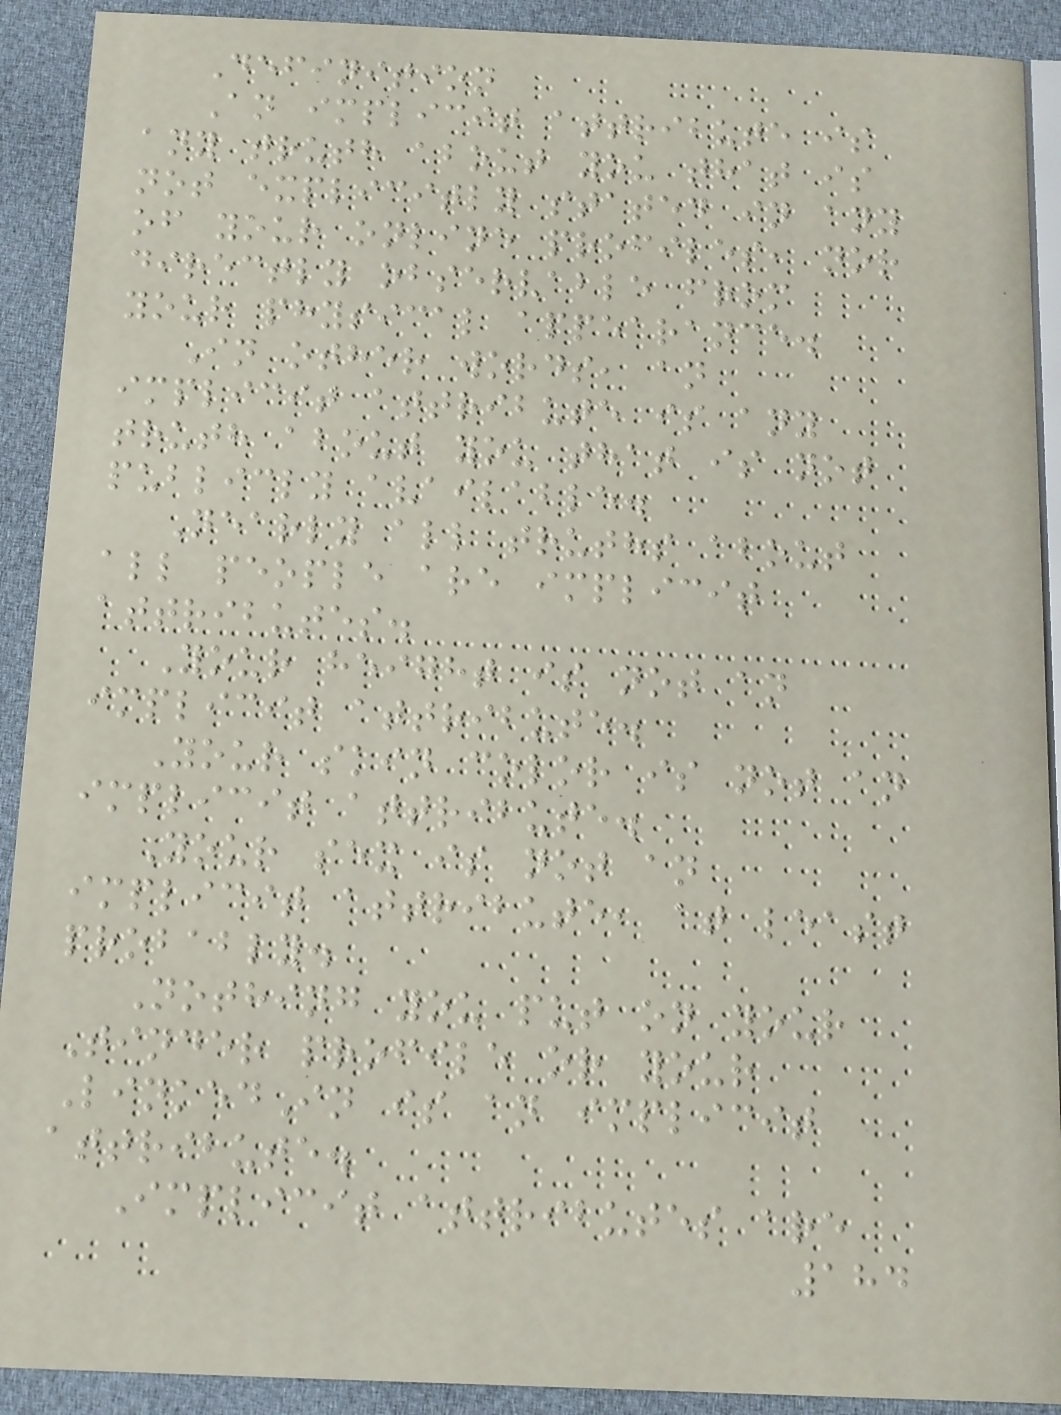Definition
An implicit attribute is
any truth about you that is
not explicitly stated in any
of your online profiles, nor
directly observable from
your physical appearance.
In other words, an
implicit attribute is any
truth about you that is not
publicly available.
Nearly all truths about
all people are implicit
attributes.
Your height is not an
implicit attribute.
Your skin color is not an
implicit attribute.
Your sex is not an
implicit attribute, at least
probably.
Nothing you put on your
Tinder profile or your
LinkedIn is an implicit
attribute.
Implicit attributes are
184
